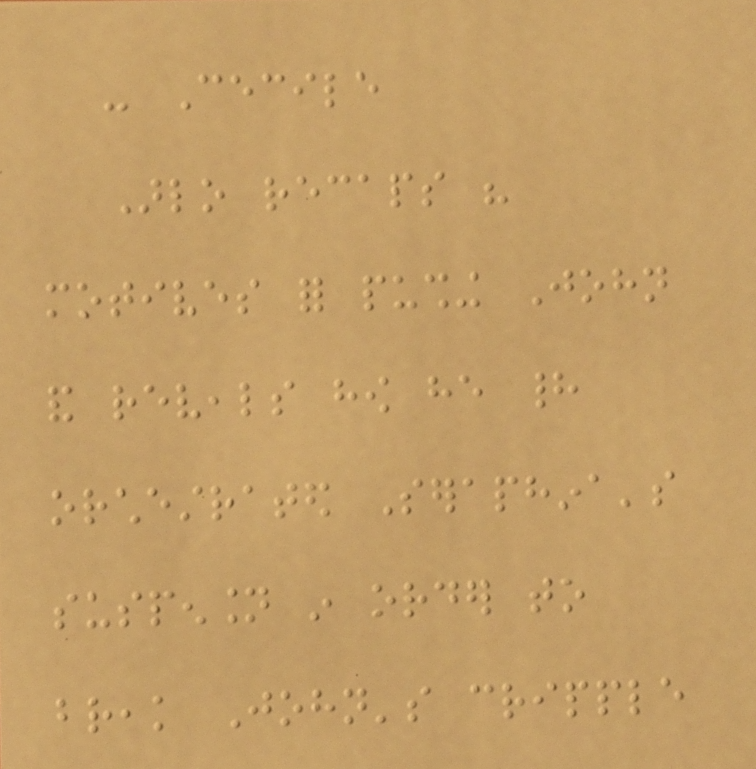- Cecile
Arlo recaps his
motives for pushing John
and reveals how he had
orchestrated Seraphina's
suspension in order to
break John's cripple
